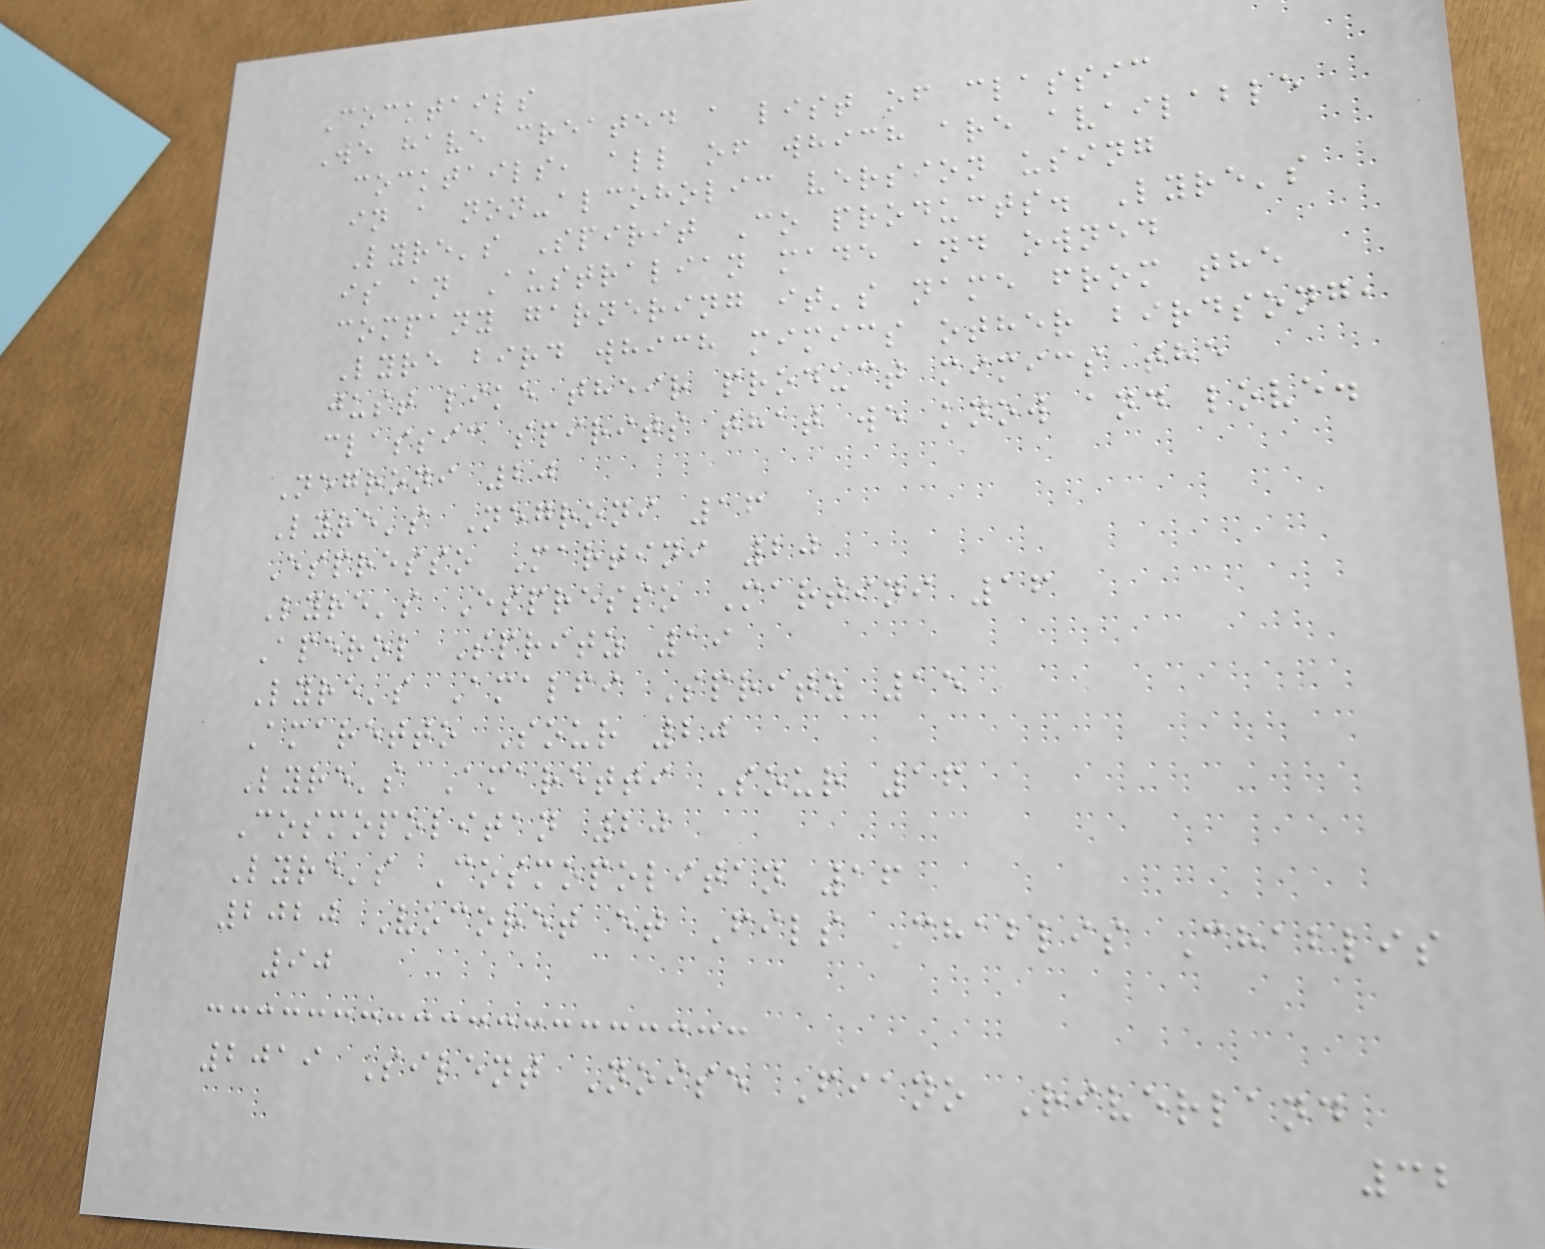Cocktails
We have created a list of classic
cocktails, all of which are available
in a non-alcoholic version using
Lyre's Spirit Co products. Lyre's
is an Australian made and owned
company garnering it's name from the
Lyre bird which mimics other birdsong,
just like their product mimics the
classic spirits that we know and love.
Negroni 20
Lyre's Negroni 16
Espresso Martini 20
Lyre's Espresso Martini 16
Aperol Spritz 19
Lyre's Amalfi Spritz 15
Amaretto Sour 20
Lyre's Amaretti Sour 16
Cosmopolitan 20
Lyre's Cosmopolitan 16
2020 Vocoret et Fils Chablis Chablis
90
2019 Silent Noise Fiano Riverland
32
